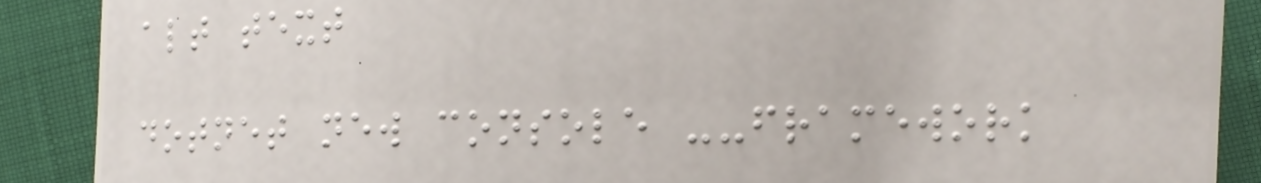alt text
dotnet new console --framework
